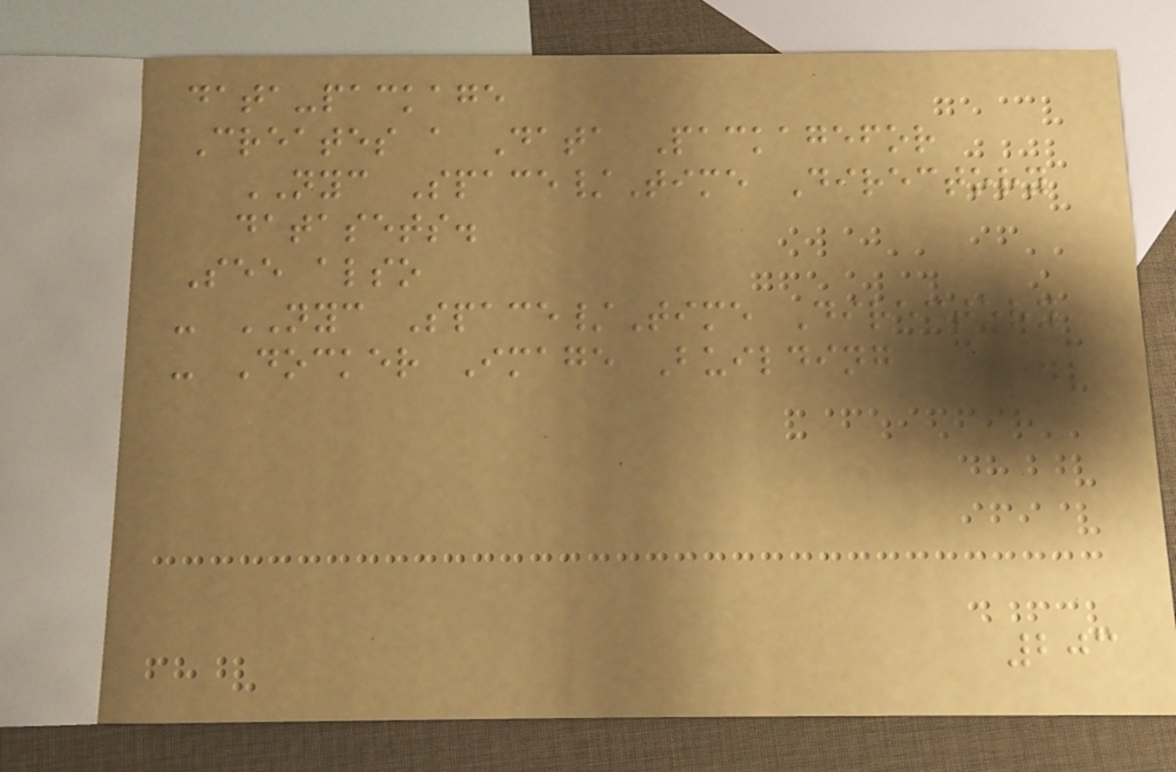data-package
Creates a Data Packagefor
NYC Space/Time Directory
datasets.
See also
- NYC Space/Time Directory
- Docker Image Building
203
